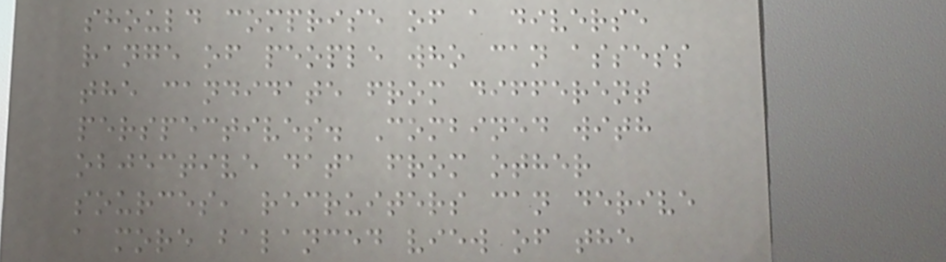should comprise of a diverse
range of people who can assess
the candidate from different
perspectives. Combined with
objective data from other
sources, recruiters can derive
a more balanced view of the
